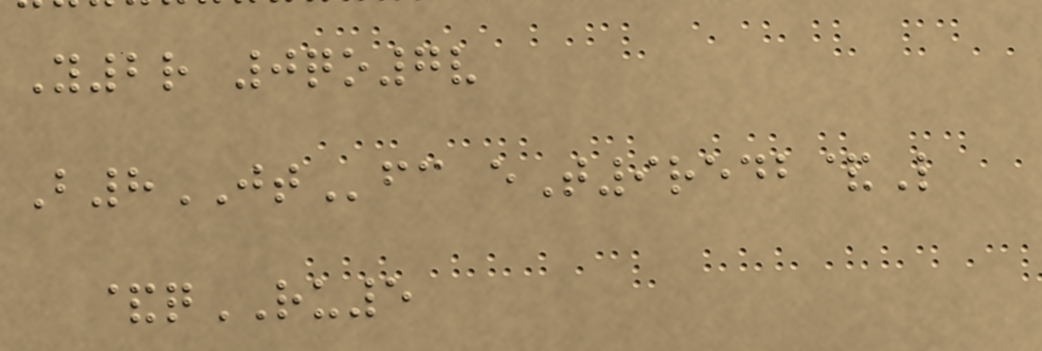Y2r 0qo7v
B8JTfc eT9redb&L
&qRU5
